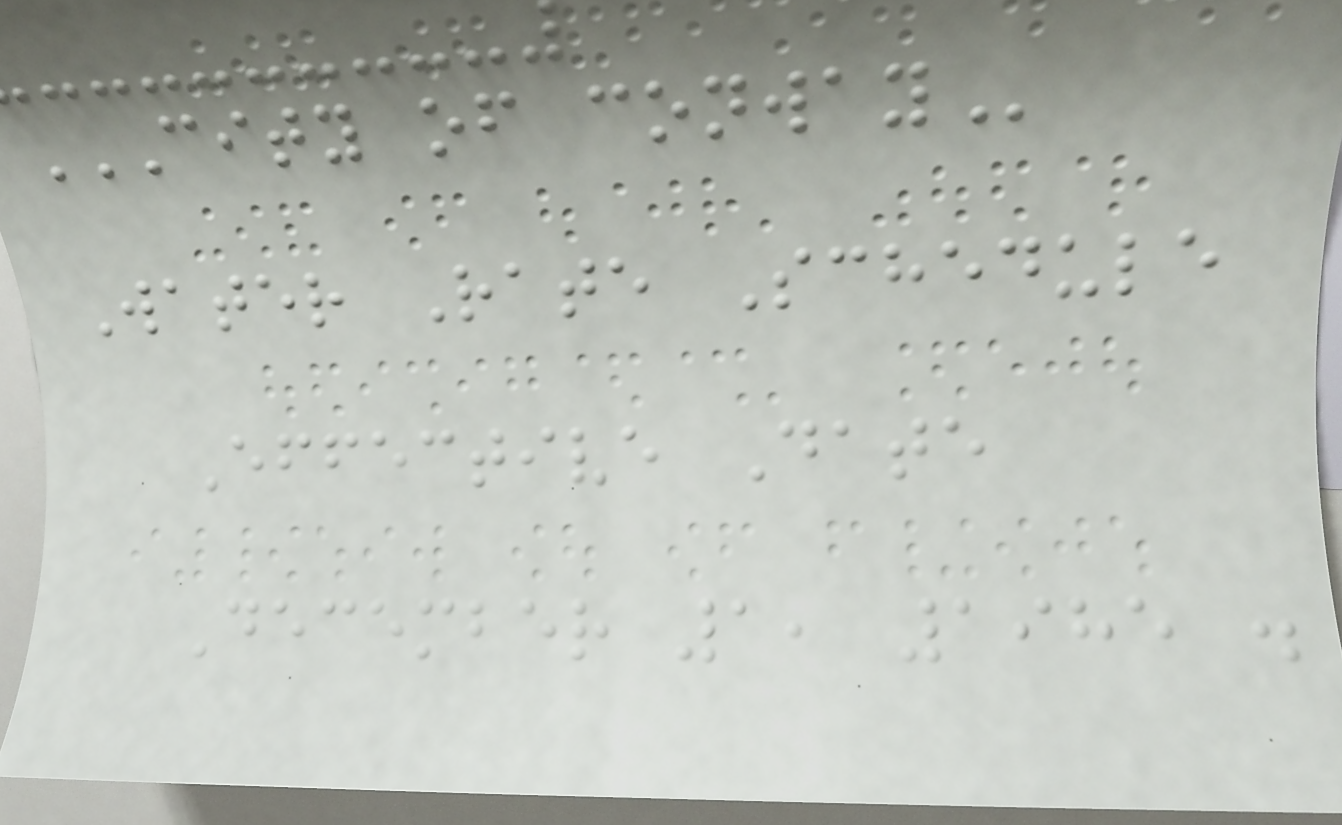CITY OF CONWAY
Water Rate Schedule
Effective Date
December 1, 1985 .
